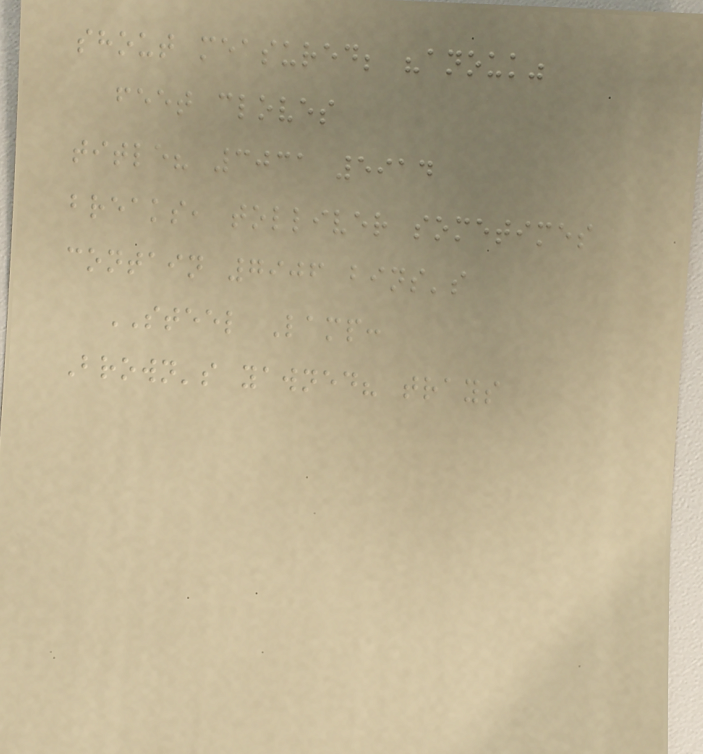shout measured; "anouk"
feet cloves
title? 3031 5914
breaks, tolliver sometimes
contain 7906 bins's
STEEL Lamp:
Brown's yawned? trays
